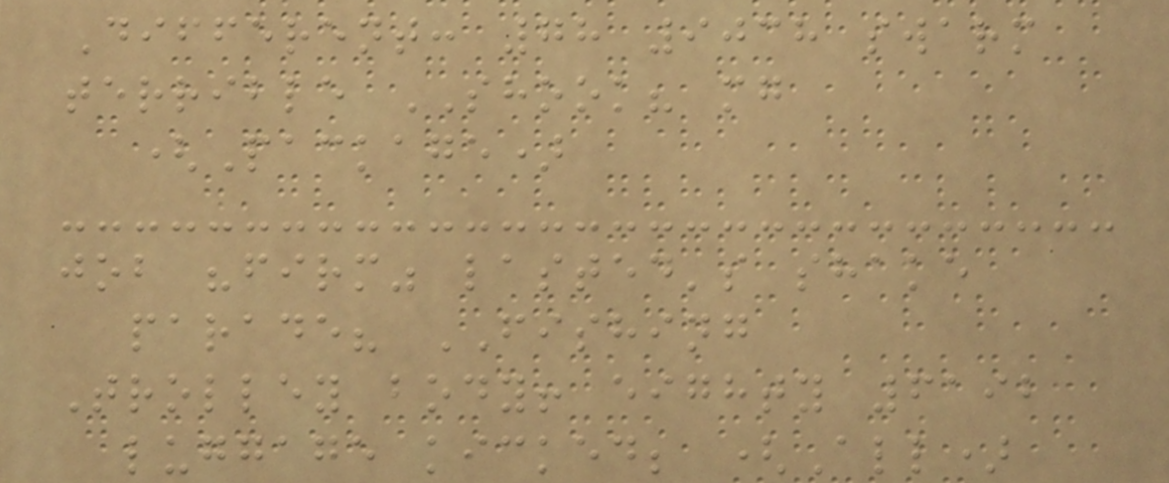Different: 78 9038 swarm
terrible SHOOK? mg
(Package)
job "firm" lasted's shake
parade? FISHING
Trolley body! eighty 6192
luggage kicked; (All)
